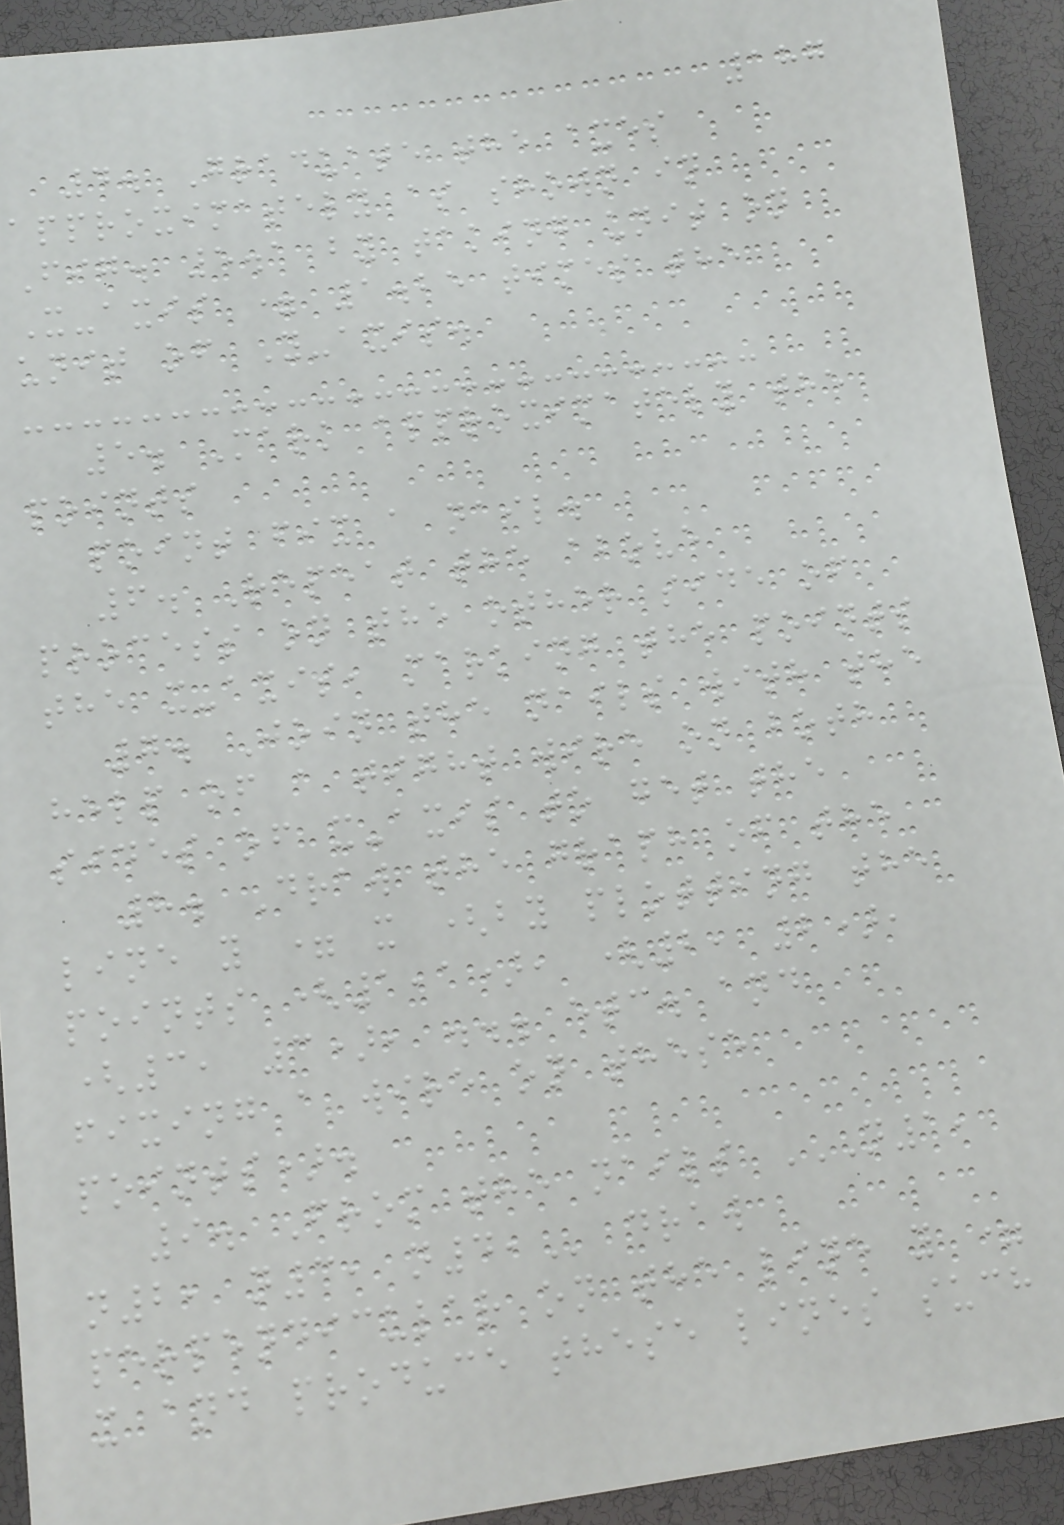187
4. Graduate the axes
approximately as shown in
Fig. 5.1 by taking unit on
X-axis = 1.25 times the
unit of Y-axis.
5. Mark approximately the
points
point fix a nail.
6. Repeat the above
process on the other side of
the x-axis, marking the points
7. Join the nails with the
help of a tight wire on both
sides of x-axis to get the
8. Draw the graph of the
line y = x (by plotting the
points (1,1), (2, 2),
(3, 3), ... etc. and
fixing a wire on these
points).
9. From the nails N1,
N2, N3, N4, draw
perpendicular on the line y =
x and produce these lines such
